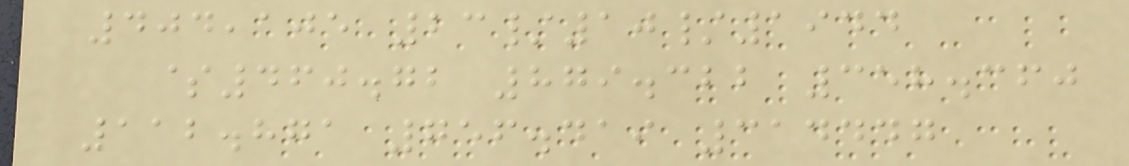404,105 23/10/1944
$460.72 879.322 358.360
112.871 756.419 314447
